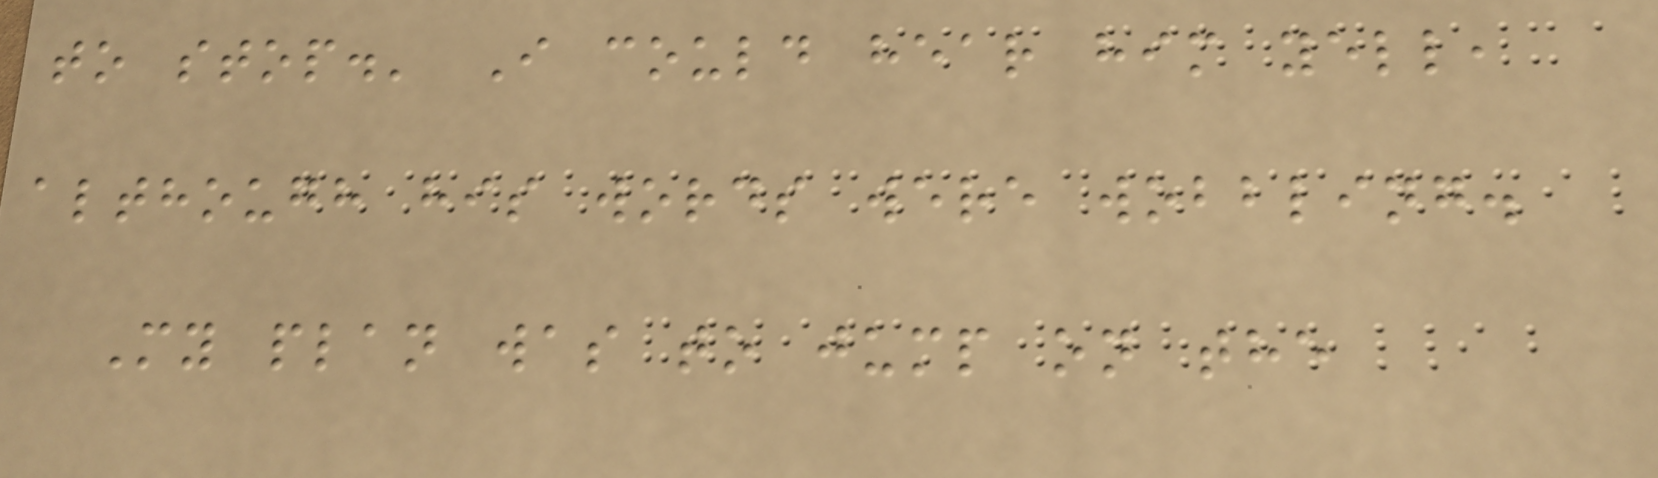to stop.' I could hear him yell,
although his words were wobbling.
My plan was to jump on the
